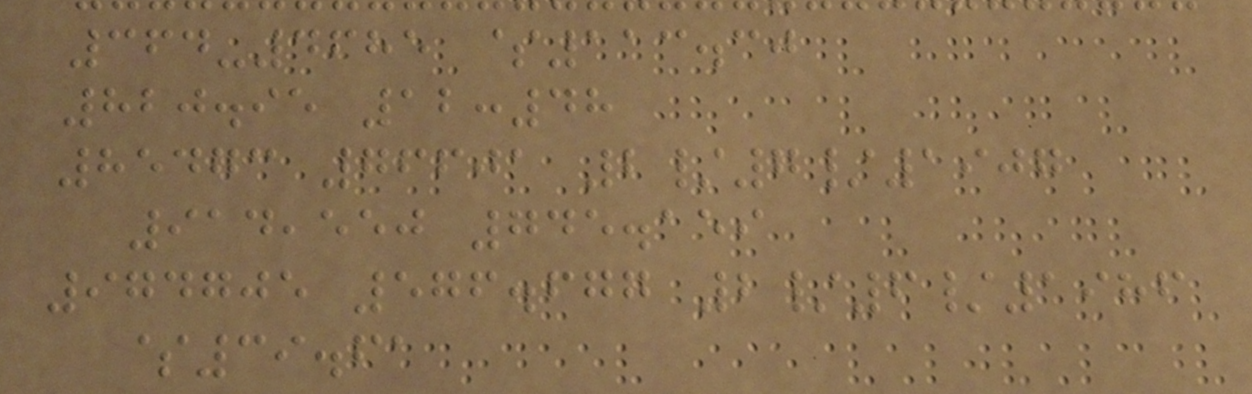364-4685 $113.30
820.95 12:48
85473 76601 2/7/1907
914,550 745.159
974705 576.677 2/6/1986
$39.61
